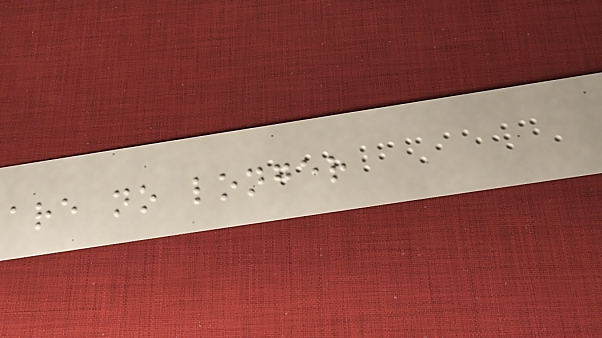are no longer
